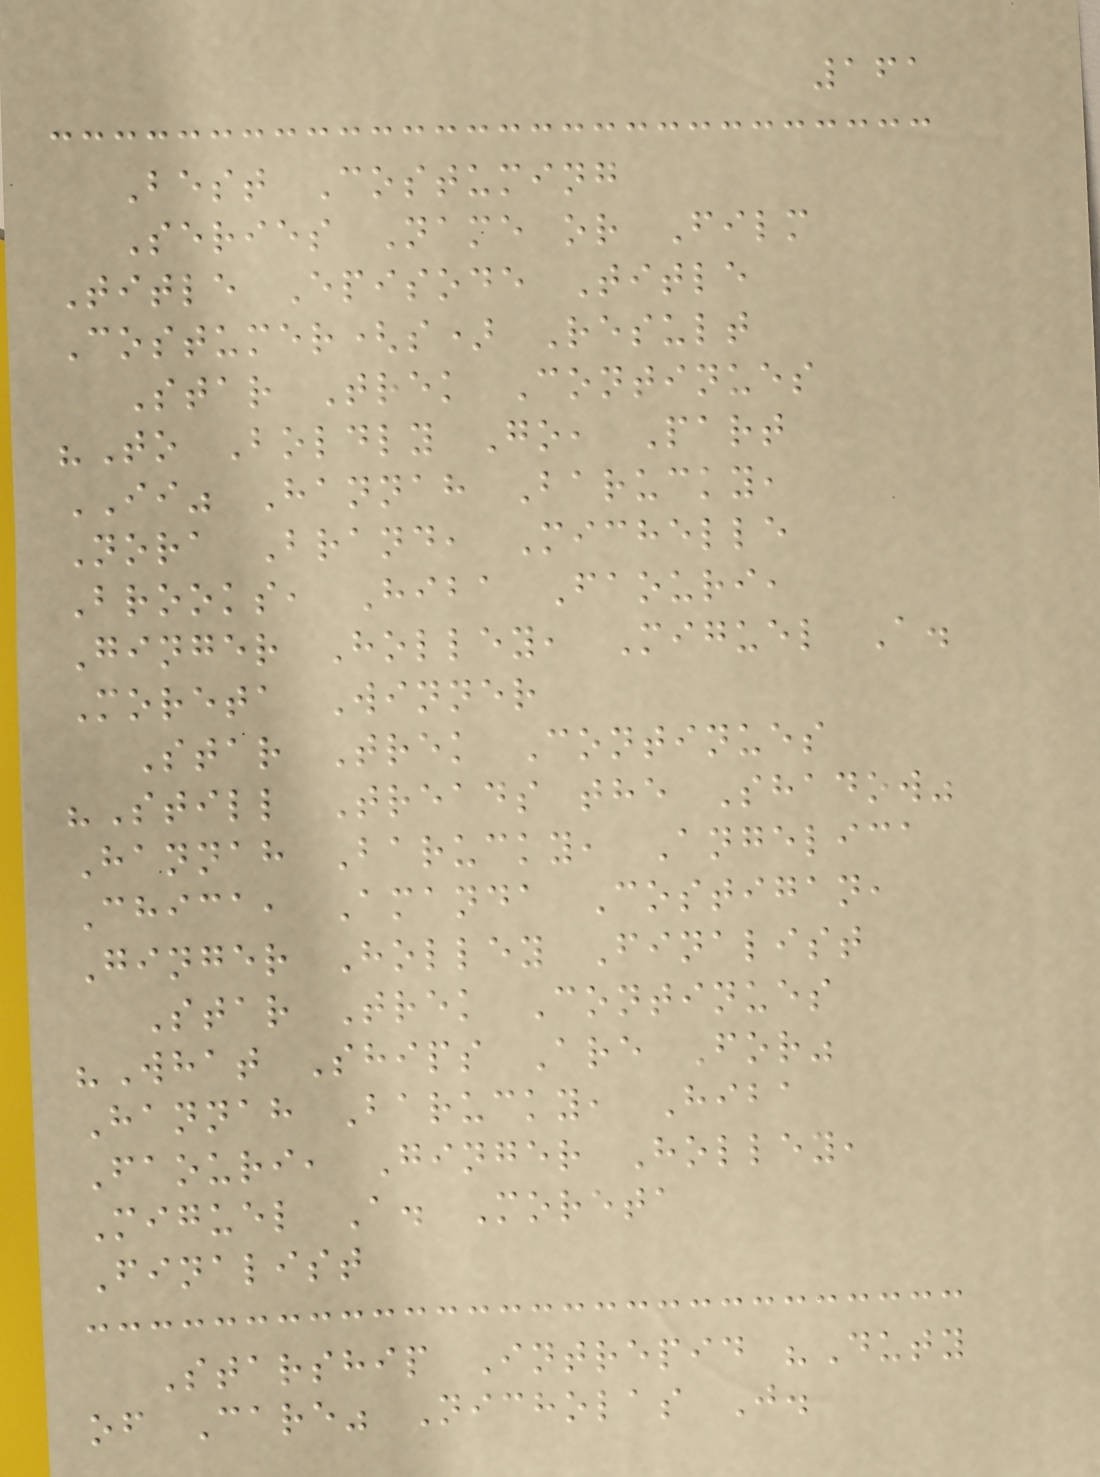161
Best Costuming
Series Name or Film
Title Episode Title
Costumer(s) Result
Star Trek Continues
"To Boldly Go, Part
II" Hannah Barucky,
Nora Brand, Michelle
Brooks, Hiba Faouri,
Ginger Holley, Miguel A.
Moreta Winner
Star Trek Continues
"Still Treads the Shadow"
Hannah Barucky, Angelica
Chica, Amanda Costigan,
Ginger Holley Finalist
Star Trek Continues
"What Ships Are For"
Hannah Barucky, Hiba
Faouri, Ginger Holley,
Miguel A. Moreta
Finalist
Starship Intrepid "Duty
of Care" Nicholas J.
